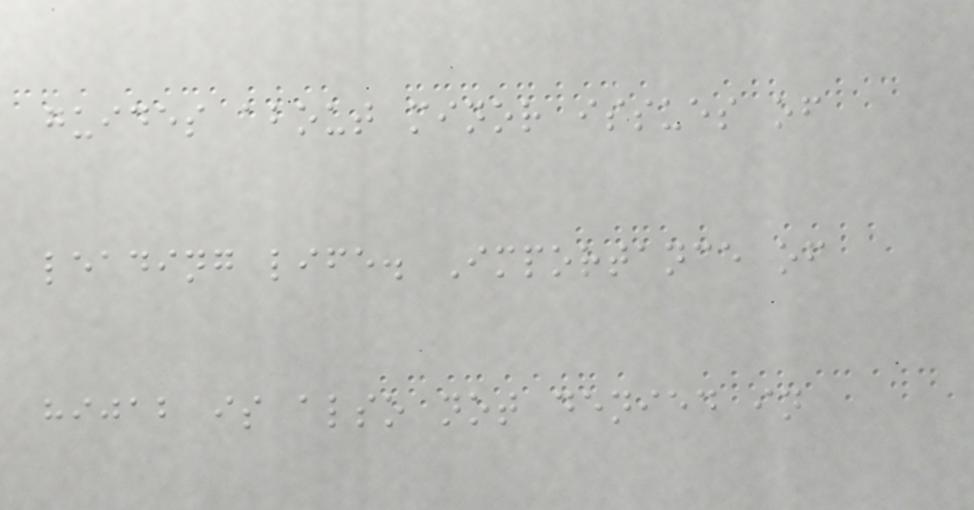guides about minor issues of
leading life. Importance of
hijab is also not denied in
